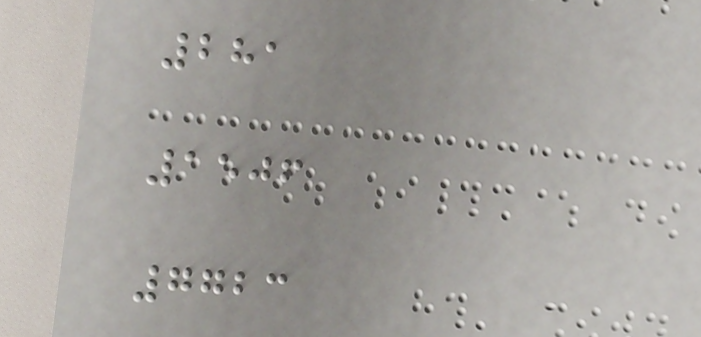281
1506
7723
